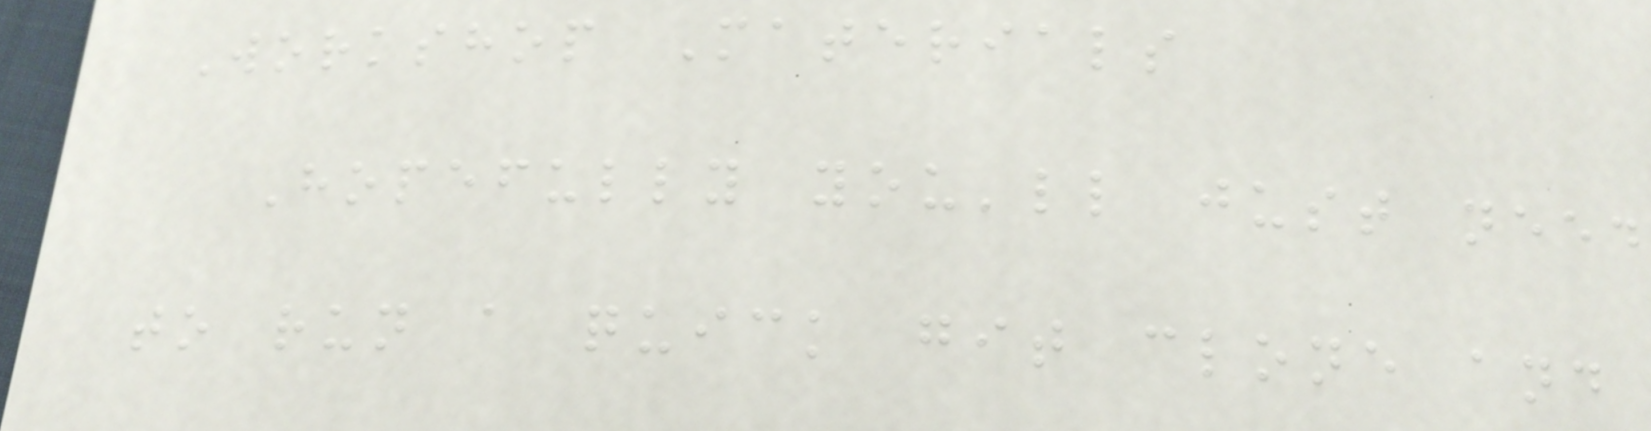Workshop Materials
Hopefully you'll just need
to run a quick git clone and
